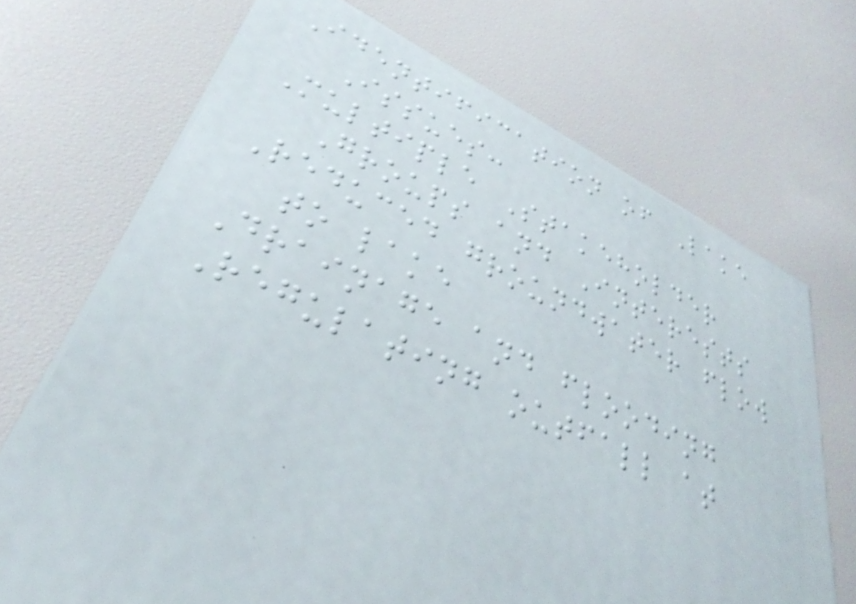Identification of Lake
Issues:
Multiple Stakeholder
Groups and Interests
Reduced groundwater flow
to lake
Drainage and flooding
Regulating outfall at
